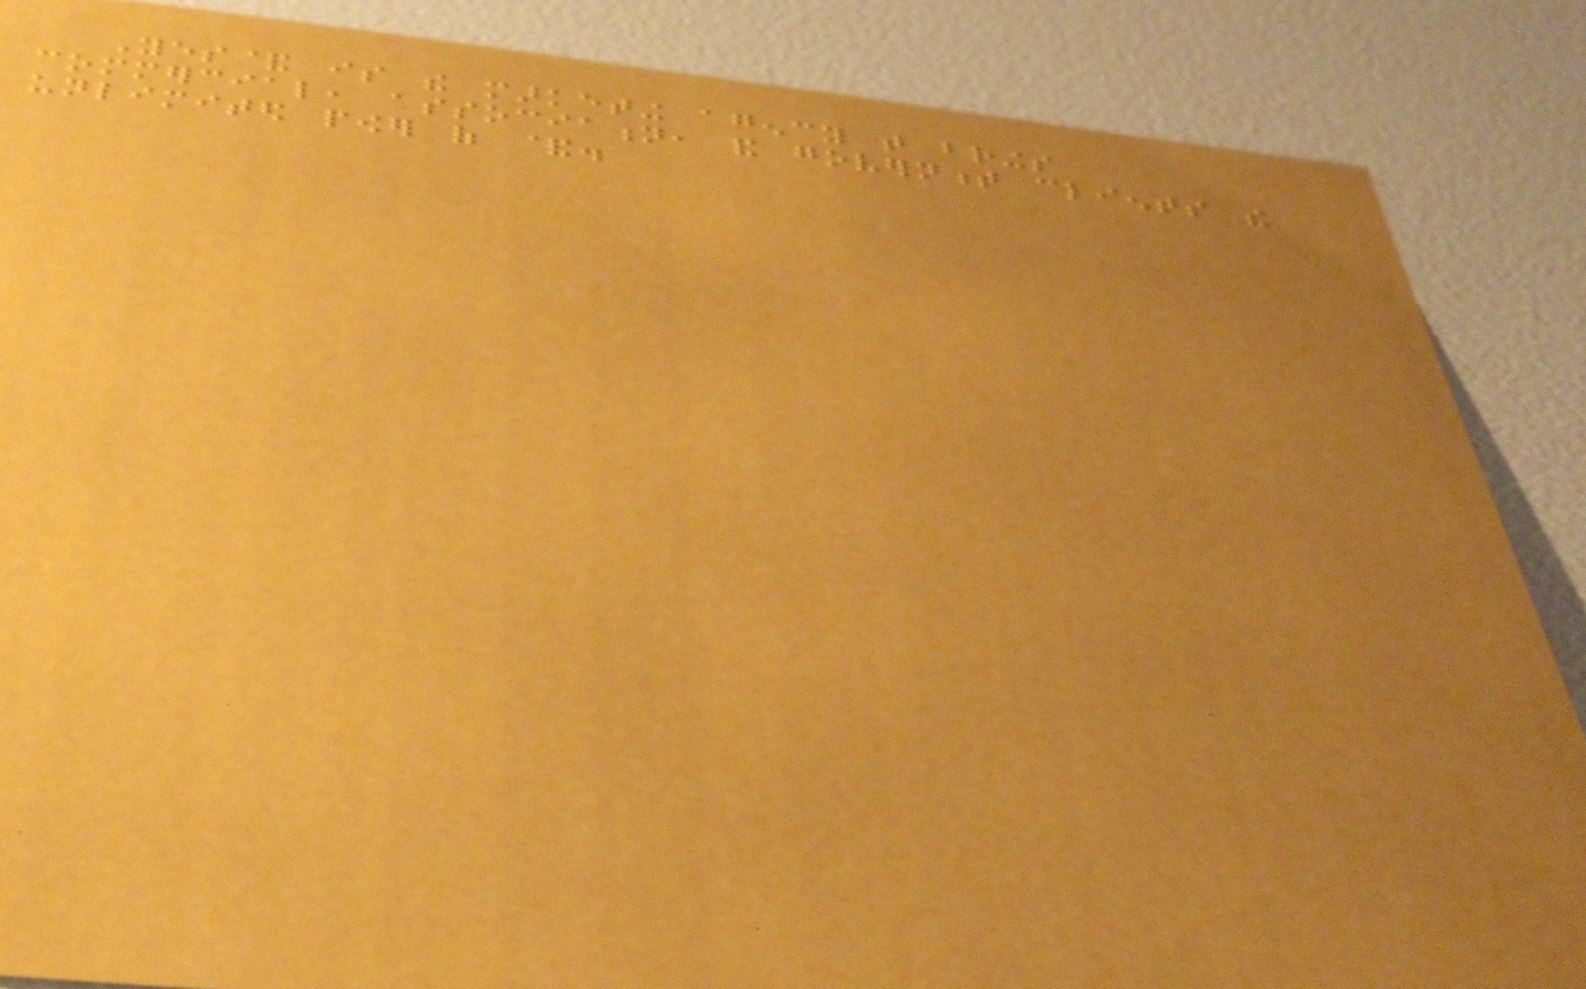Yes& is the marketing agency that brings
commercial, association, and government clients the
unlimited power of &.
